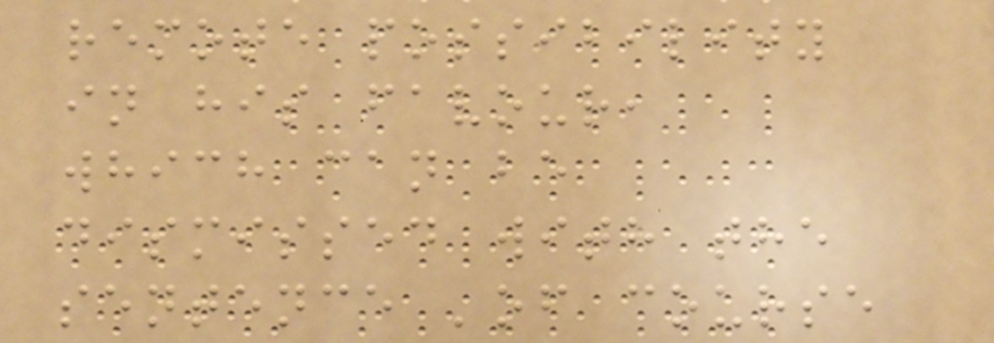remote possibility
in his favour,
which can be
dismissed with the
sentence 'of course
